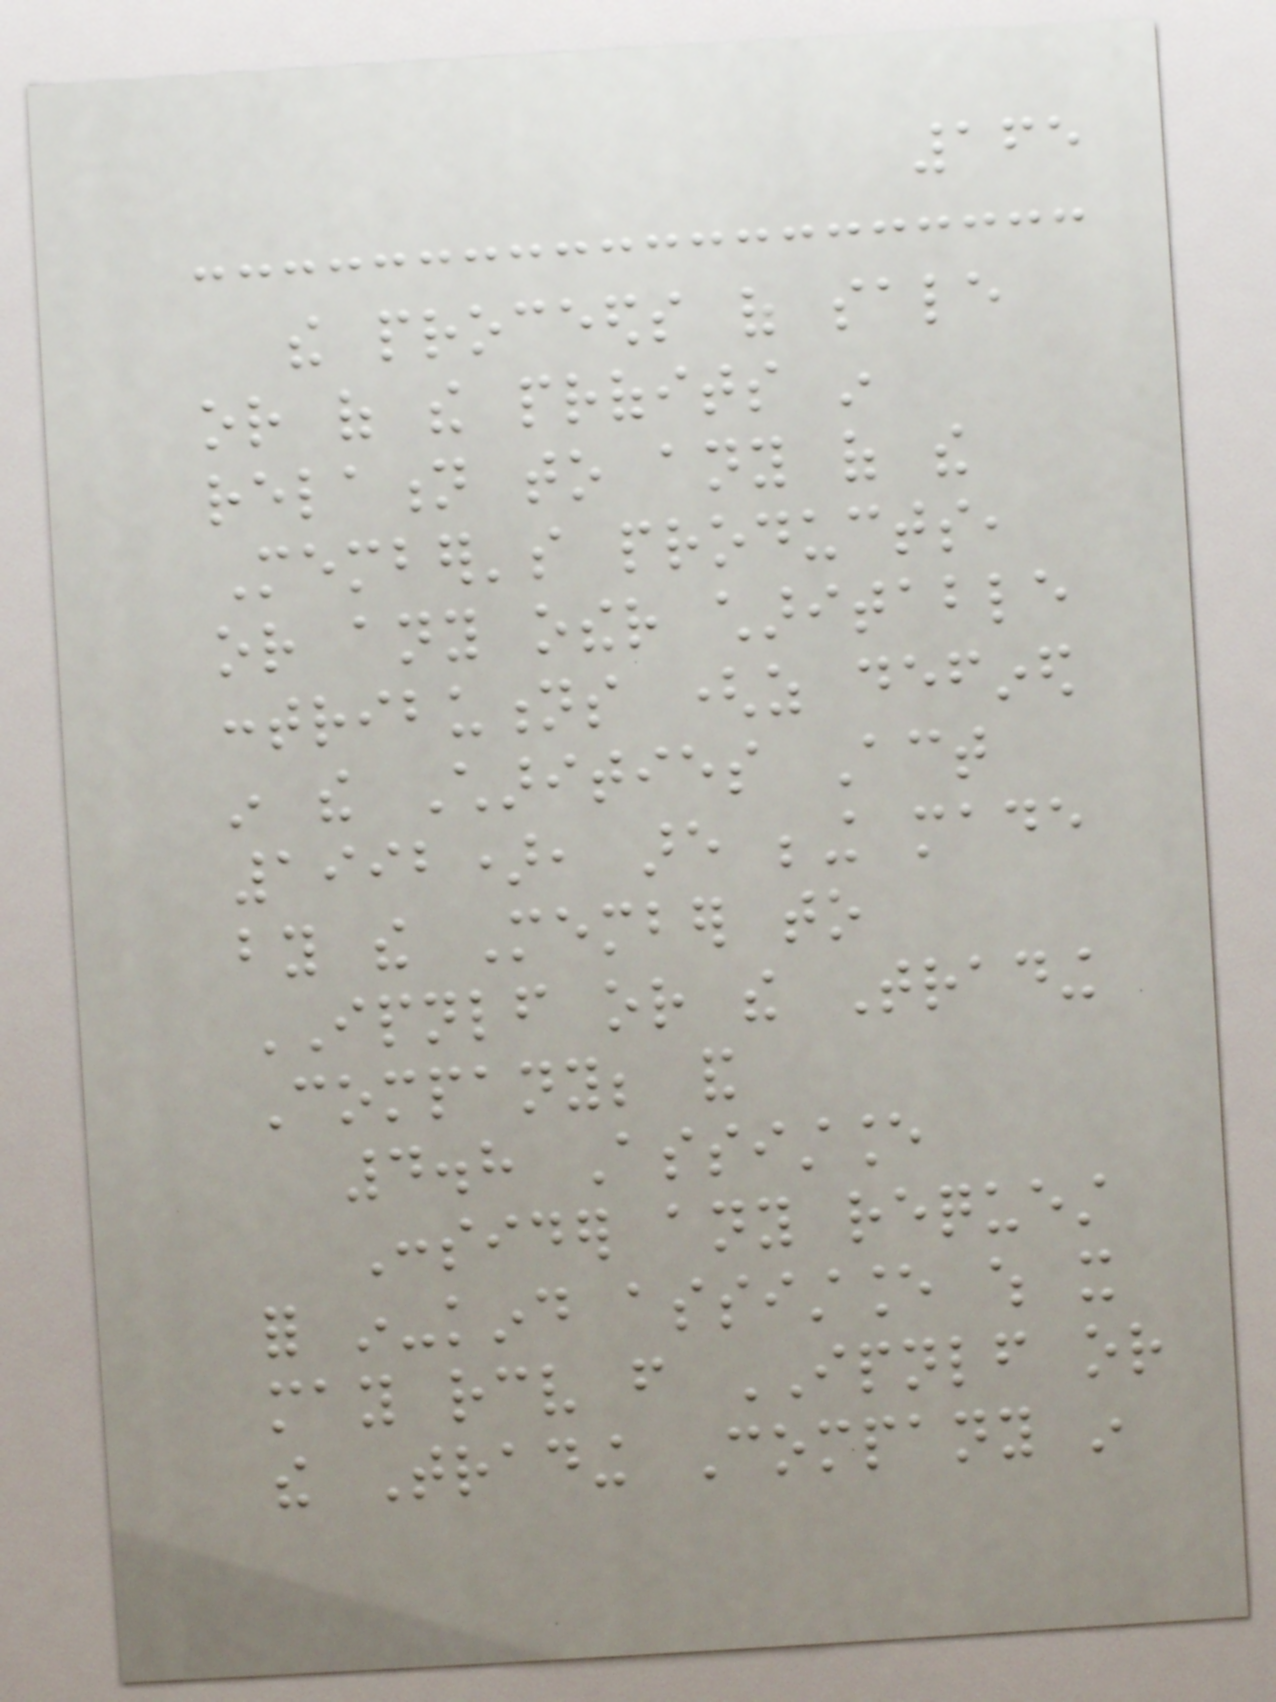165
the proceeds of sale
or of the profits in
relation to any of the
Member's products,
or any other charitable
contributions (as defined
in the Charities Act
1992), are being made
by the Member to
IPNLF or the Trading
Company; and
4.8 Assistance
Consider any request
for in-kind assistance which it
may receive from IPNLF or
the Trading Company in
